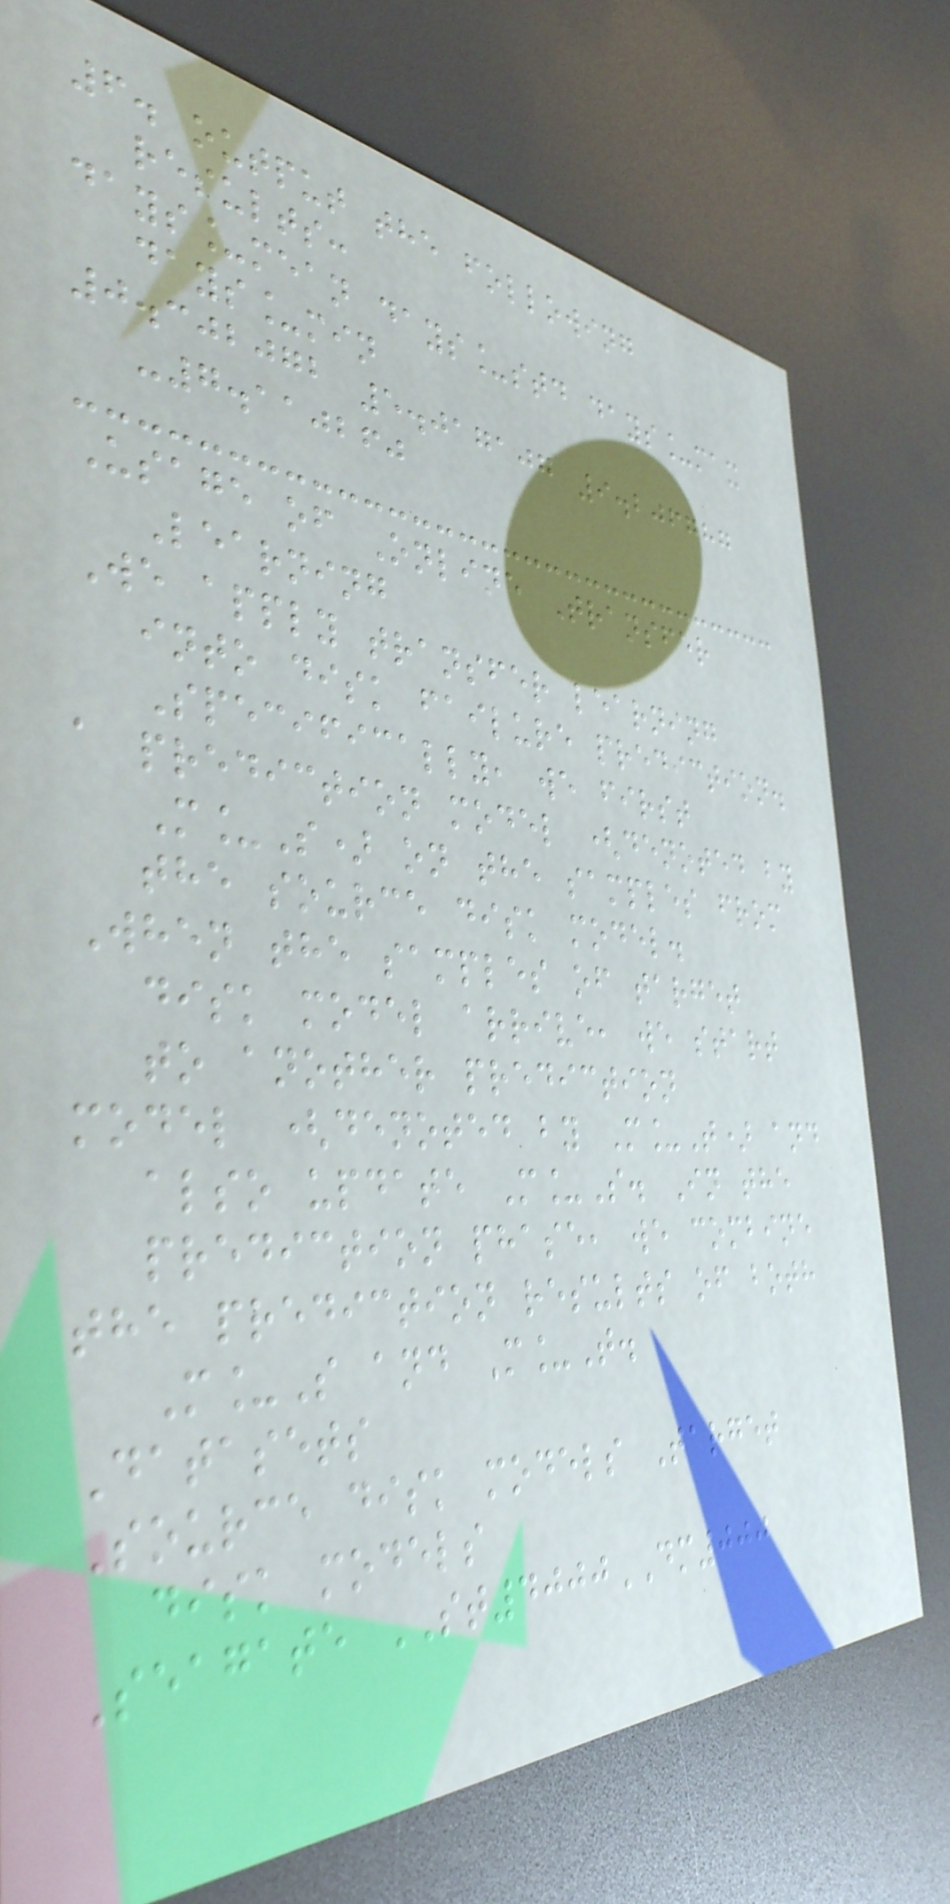6. output the following
results:
days_mean days_std days_max
days_min
0.302072 5.017107 9.206787
-7.110260
Usage of Online Transfer
Learning
We apply transfer learning
into disk failure prediction.
Specifically, we first
a prediction model (denoted by
M_S) on the samples from
the source disk model.
When the samples of target
disk model arrive, we start
to another prediction
model (denoted by M_T) and
also update M_S. In the
prediction phase, we combine
the prediction results of both
M_S and M_T.
Datasets
Source disk models Target
disk models
Seagate ST4000DM000
